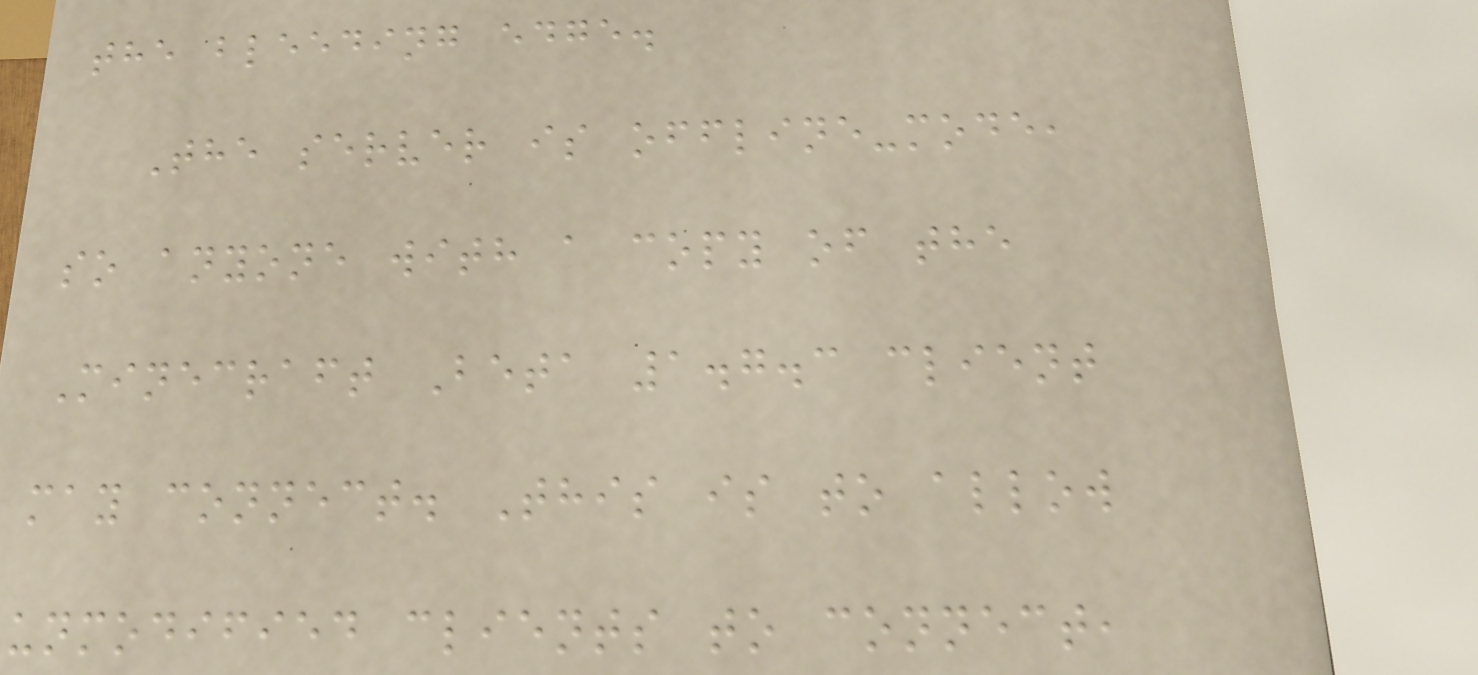the bleeding edge.
The server is offline-mode,
so anyone with a copy of the
Minecraft Beta 1.7.3 client
may connect. This is to allow
unmodified clients to connect,
